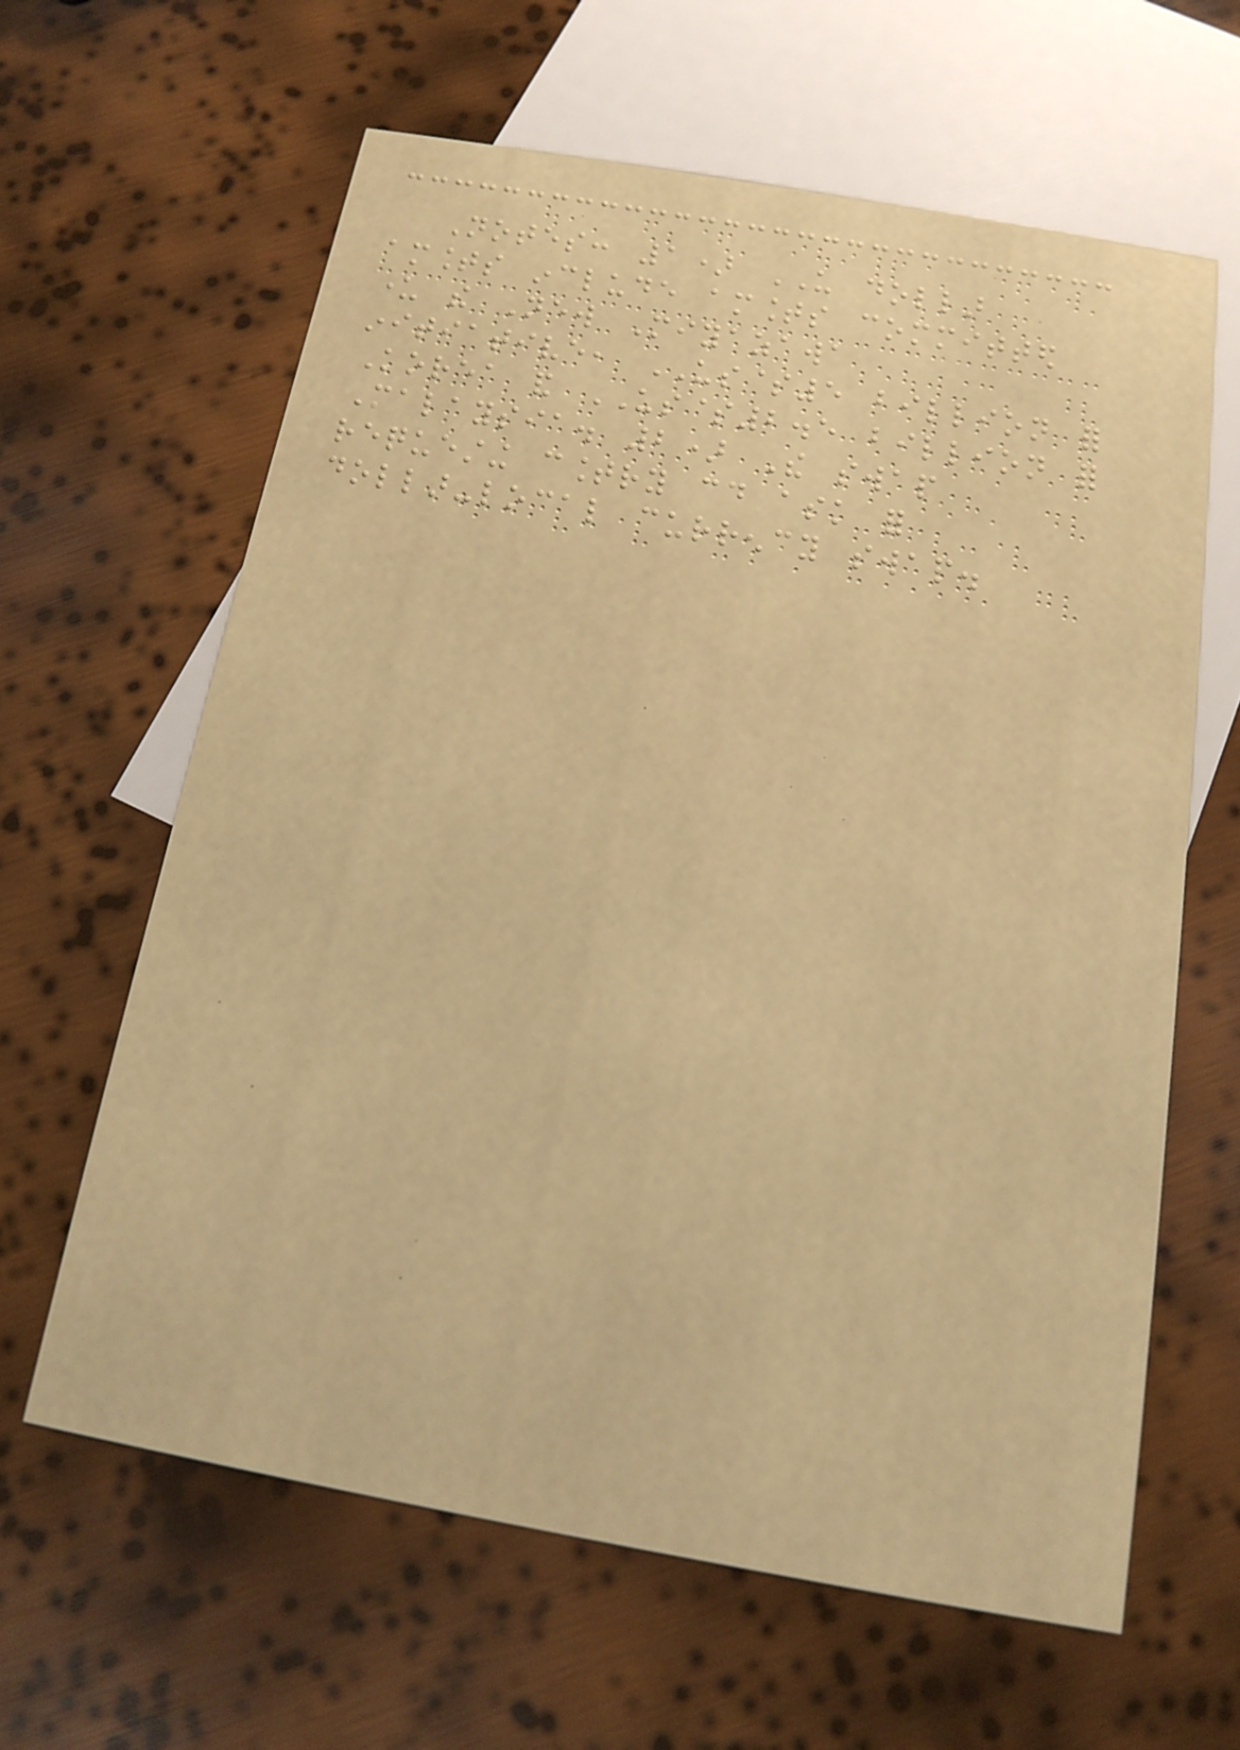Notes: 1) US dollar
amounts include amounts committed
under the New Miyazawa
initiative, US$5 billion for
Korea and US$2.5 billion for
Malaysia. 2) The swap
requesting country could ask for
dollar-local currency swap.
